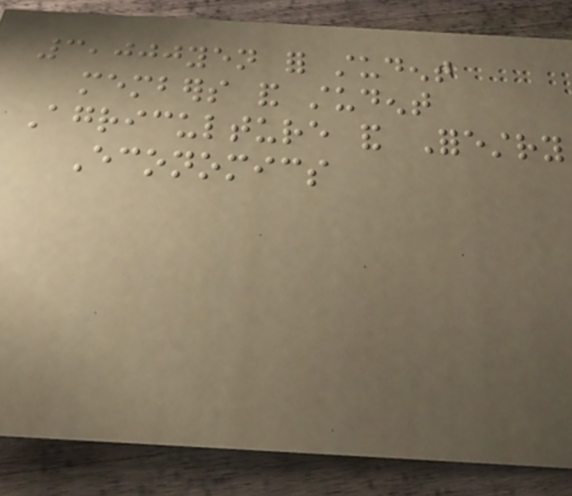3,000yen for student
members and student
Agriculture and Forestry
Economics
